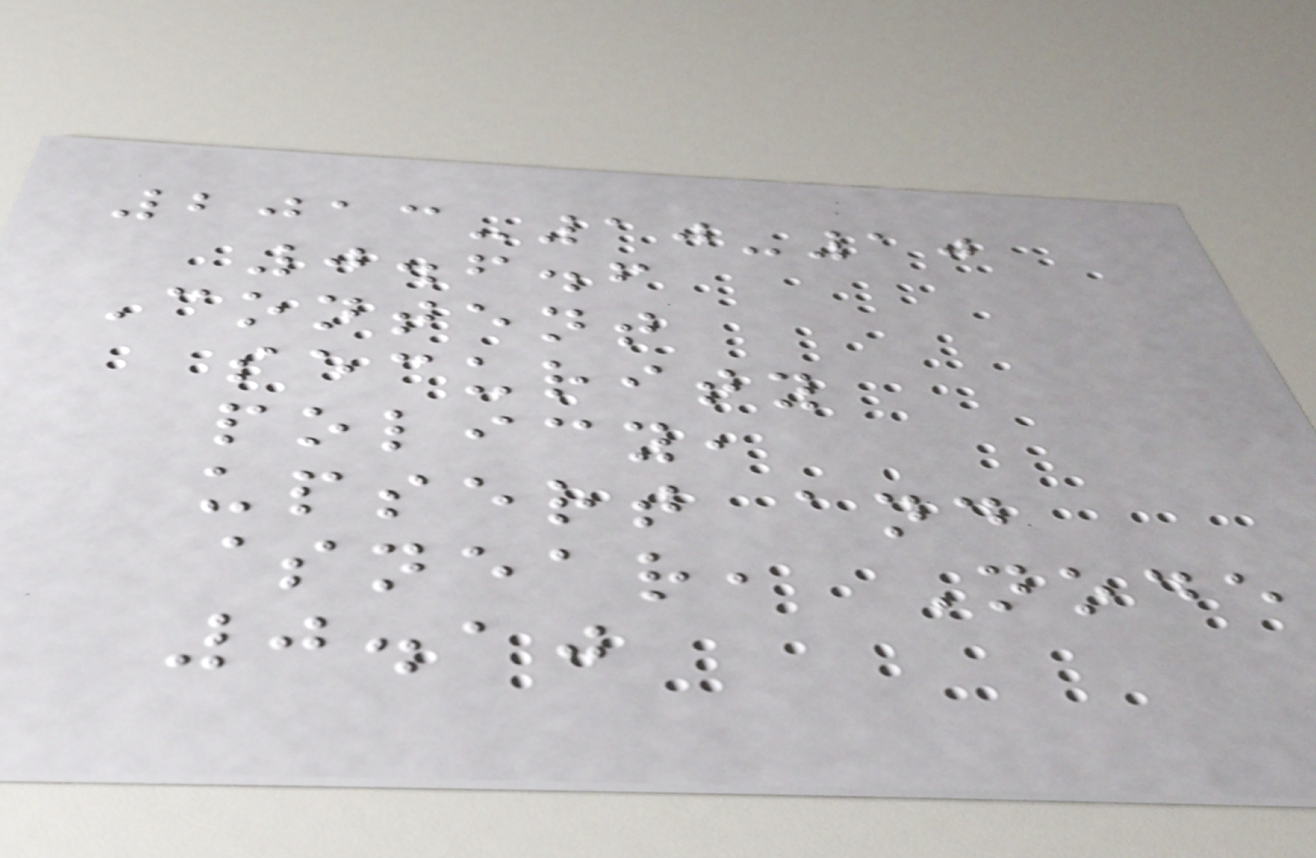2013-10-10
0.6.6
Content
security
policy,
upsert and
$near, Node
0.10
